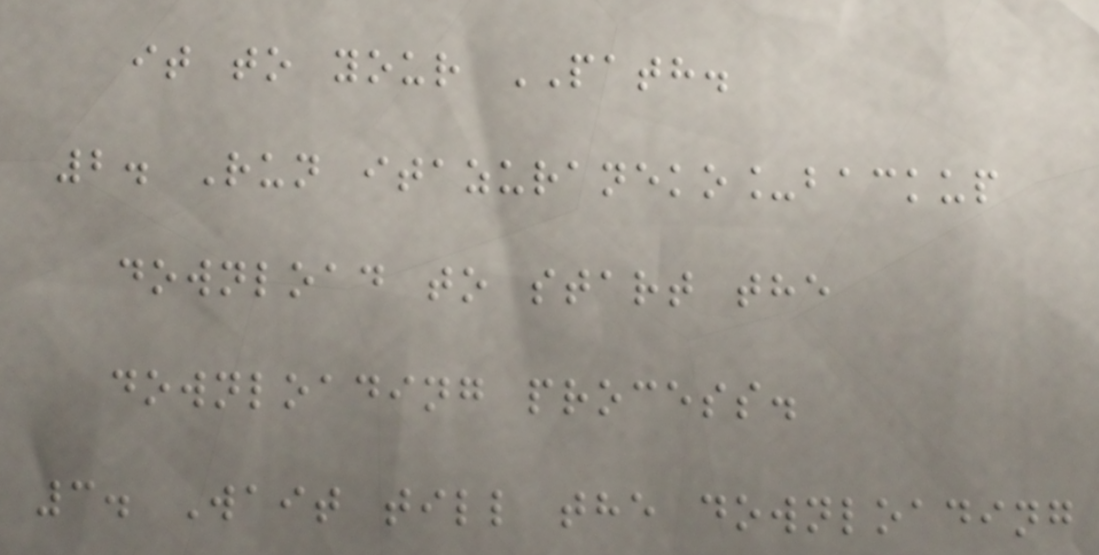it to your PATH.
2. Run itazuraneko_backup
download to start the
downloading process.
3. Wait till the downloading
